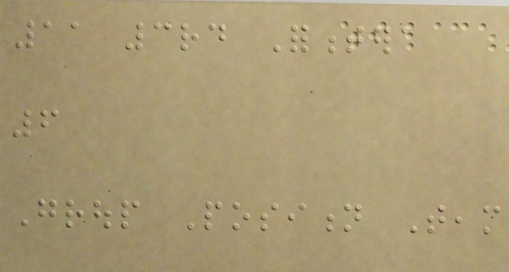11 3rd Formentera
6
Group Position Team
